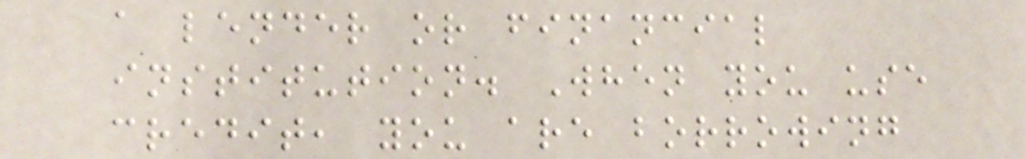a lender or financial
institution. When you use
credit, you are borrowing
